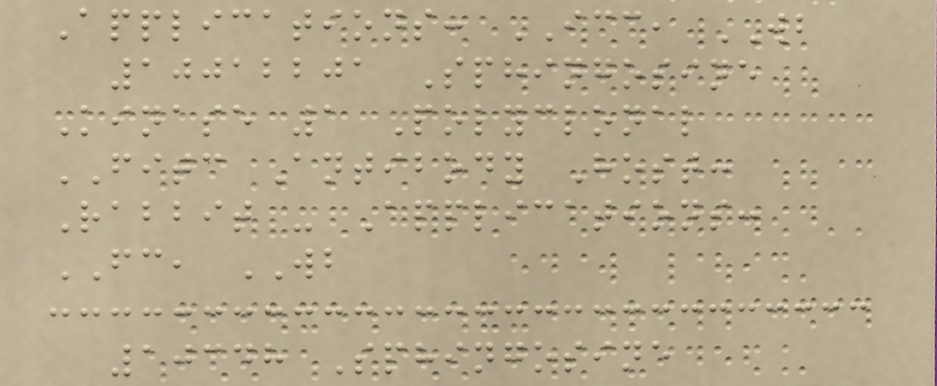Applications: ICC, WB
10012201 Sphingosine
Kinase 1 Polyclonal
FITC Antibody Host:
Rabbit - Applications:
FC, WB
10348 Sphingosine
